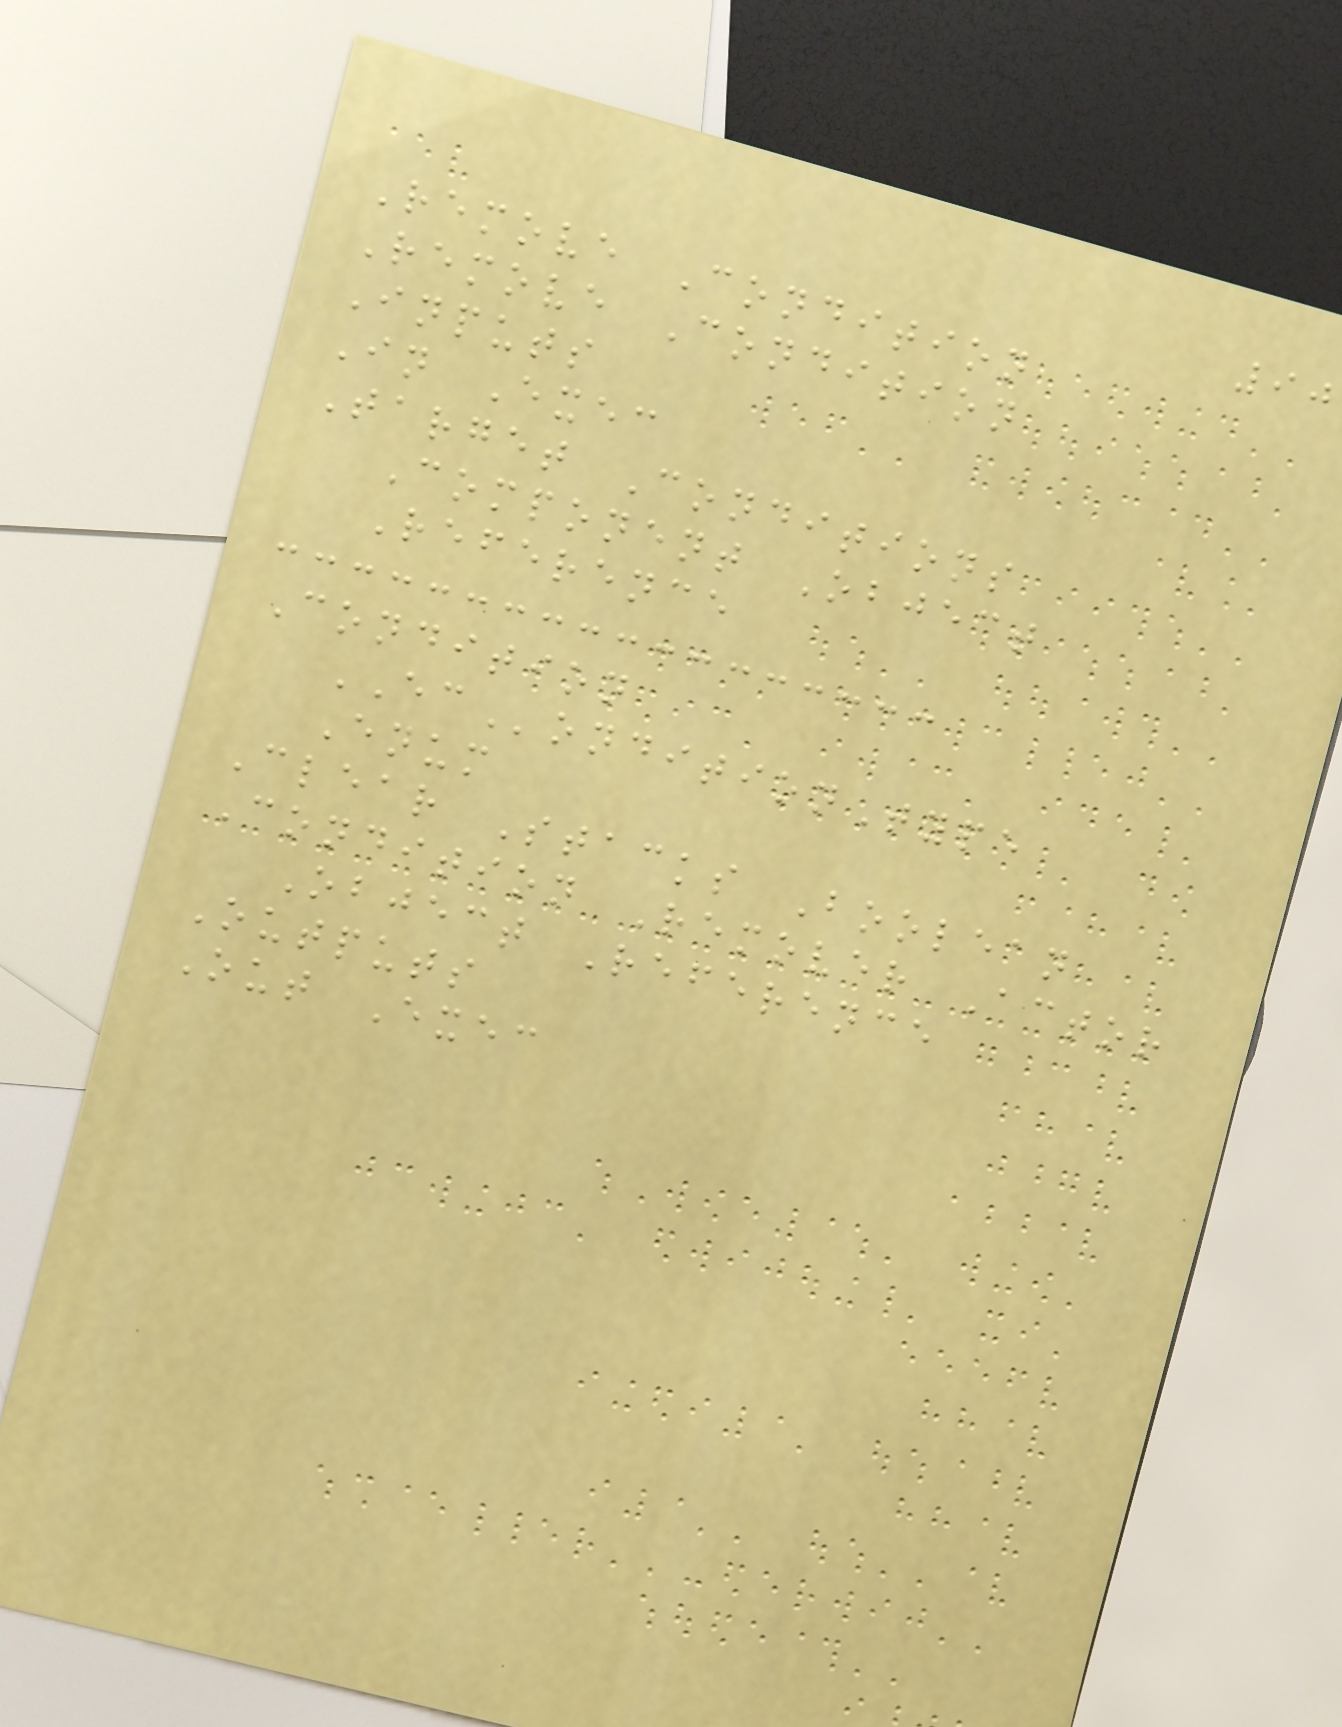90
Remove Condition
Remove Condition
Inputs
In Exec
Target Conditions
Component Object
Reference
Condition
EConditionType
Enum
Clear Stacks Boolean
Condition Remover Actor
Object Reference
Outputs
Out Exec
